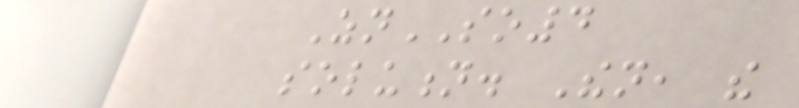ZnSO4
solution. Then, the
